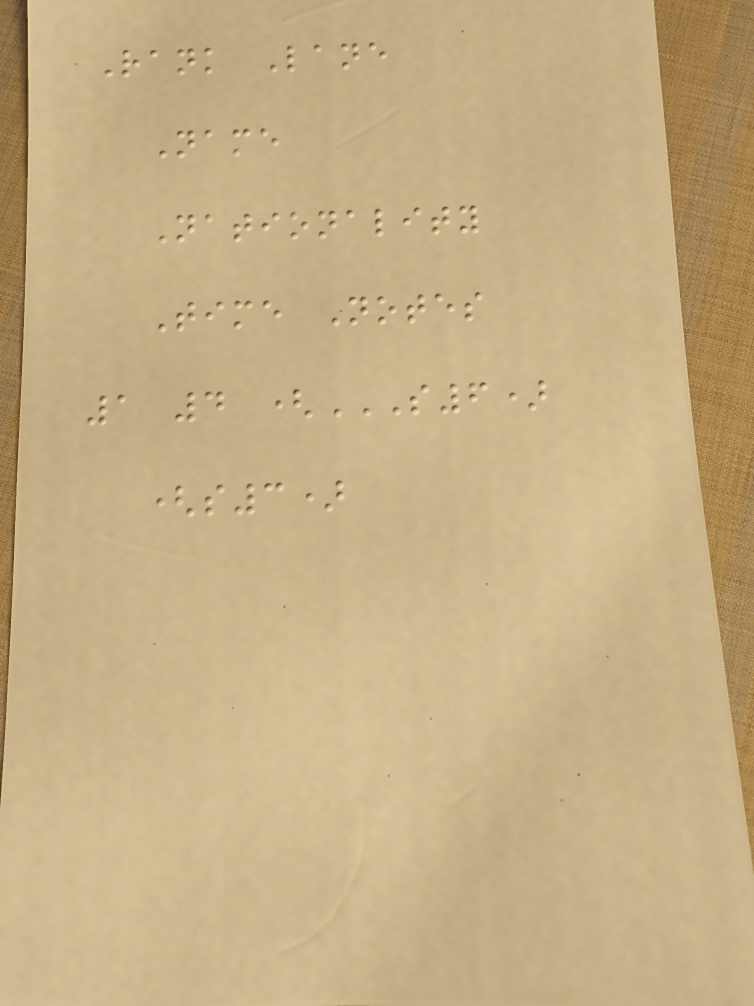Rank Lane
Name
Nationality
Time Notes
1 4 (S6)
(S3)
